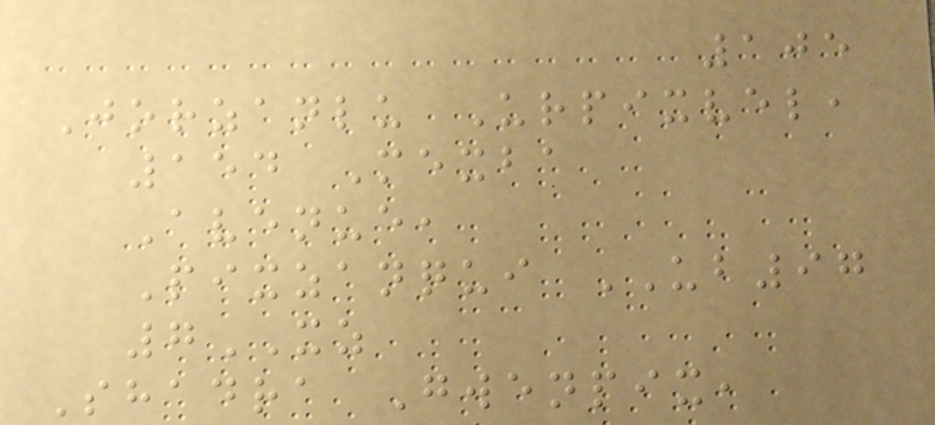105
Jorzanlu Urpixvel,
154 Mexba
Avenue,
Pixzanqui UB97
7XZ
Shadra Gwenpix,
